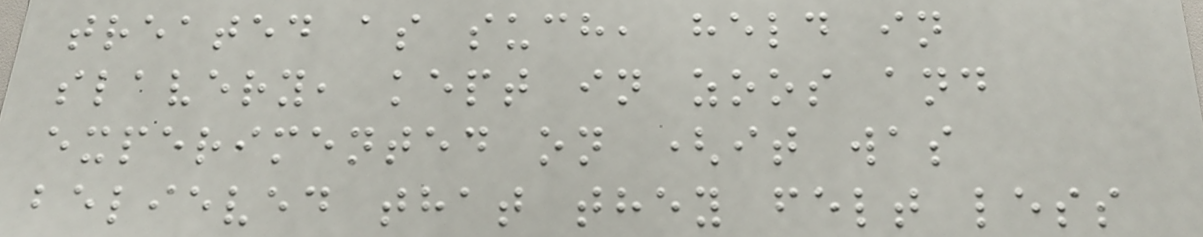treated as such, held in
slavery, kept in zoos and
experimented on (it was
believed that they felt less
